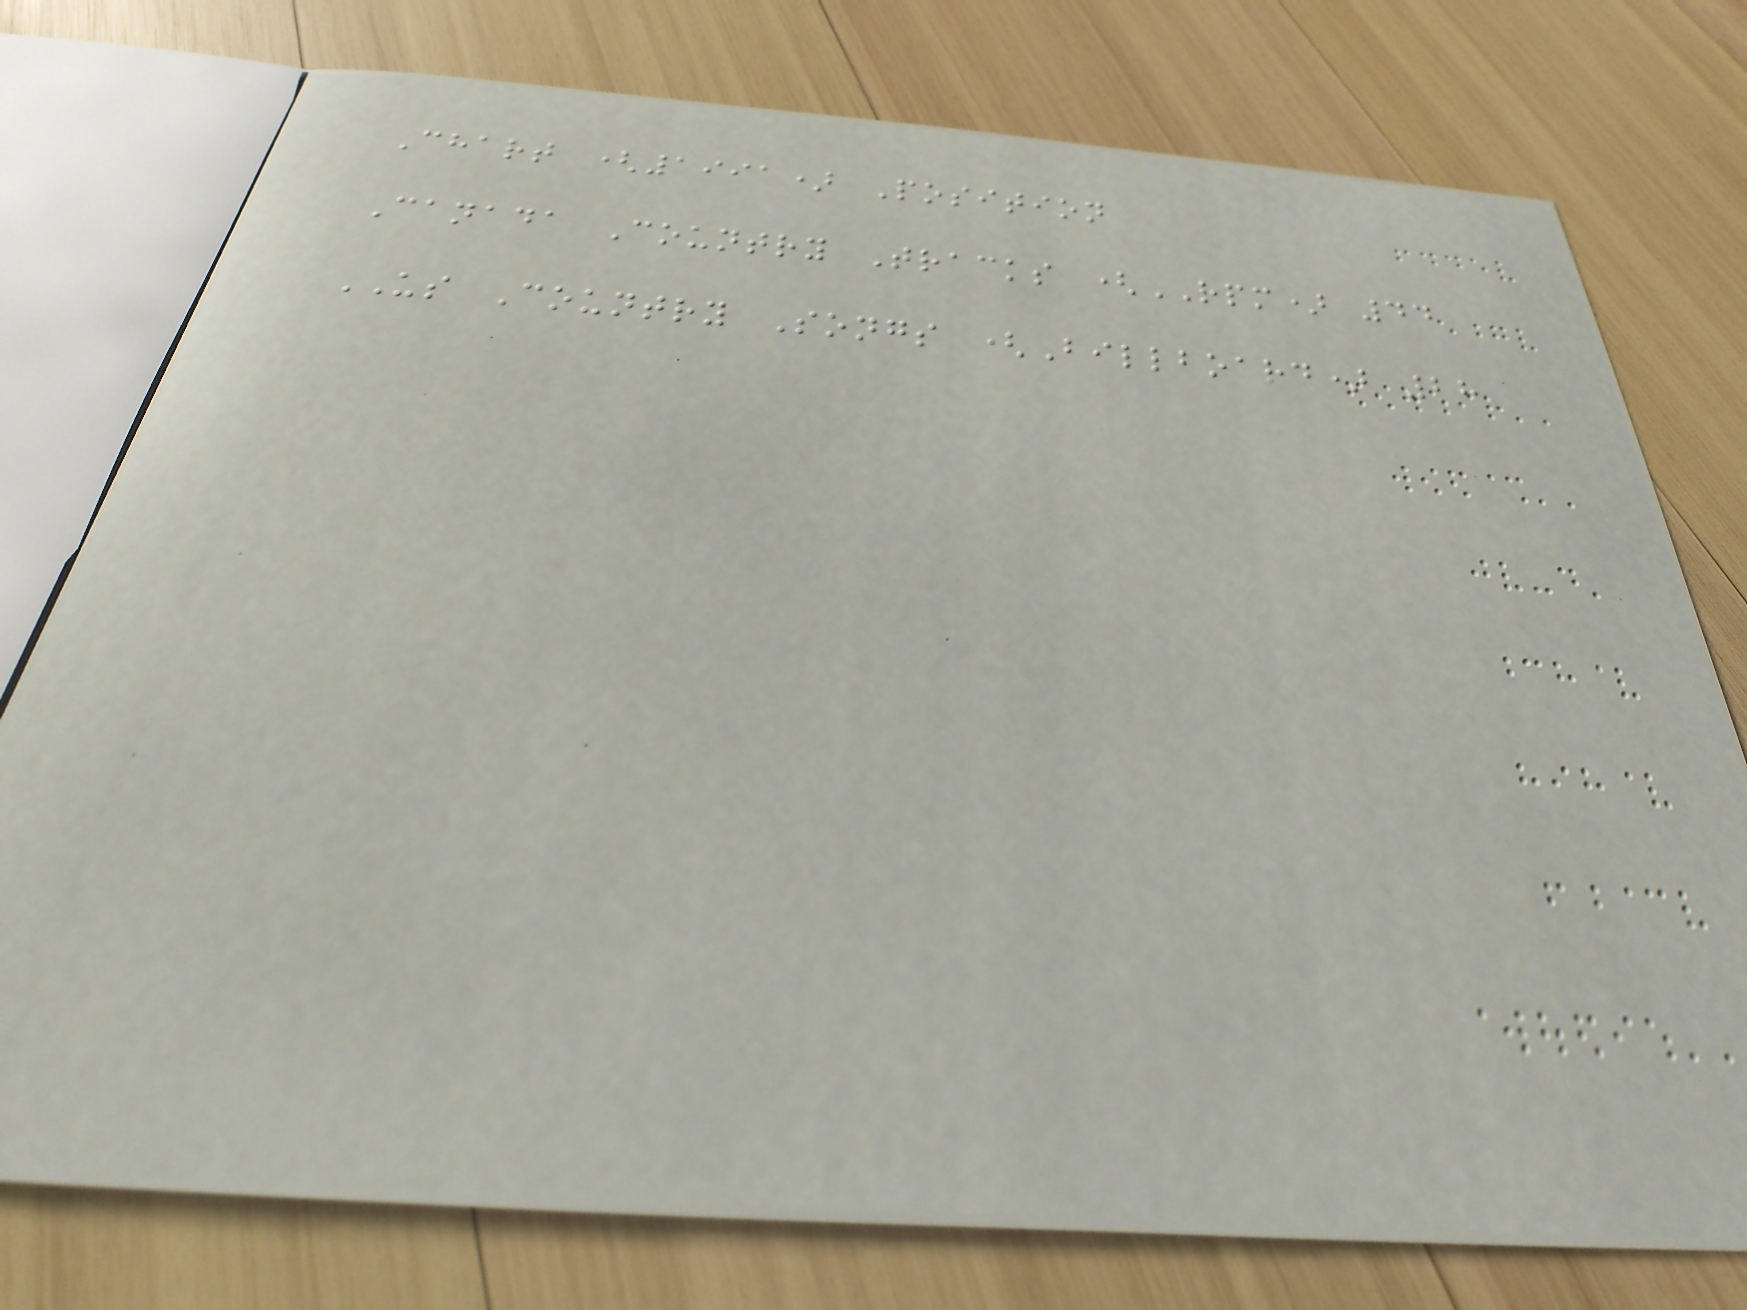Chart (1991) Position
Canada Country Tracks (RPM) 44
US Country Songs (Billboard) 28
